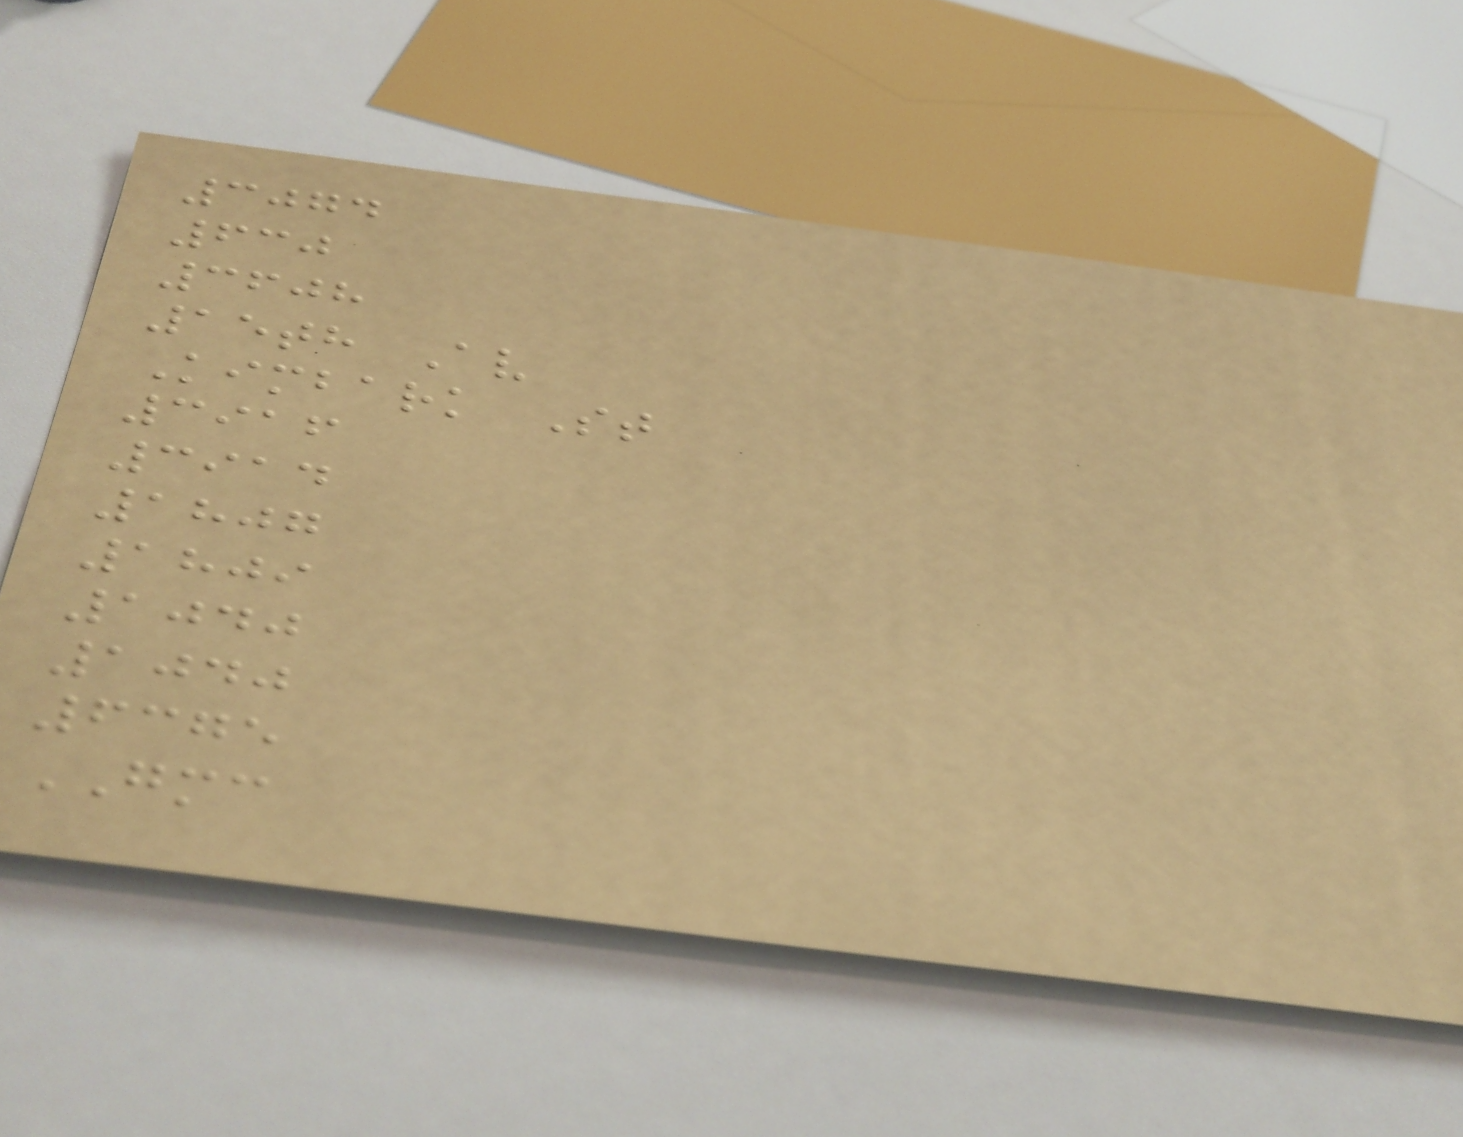3074
630
3608
15th Av
Kimbark St
3916
3914
1807
1809
1040
1040
6375
GMC
